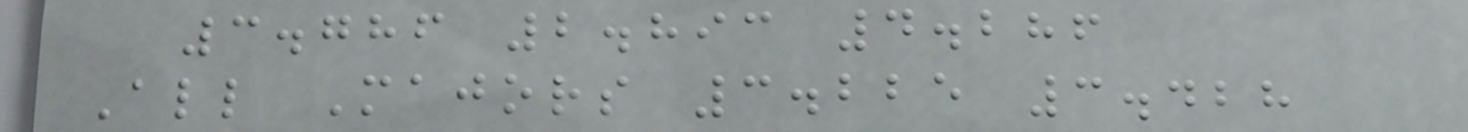3.786 2.893 4.286
All Majors 3.225 3.428
